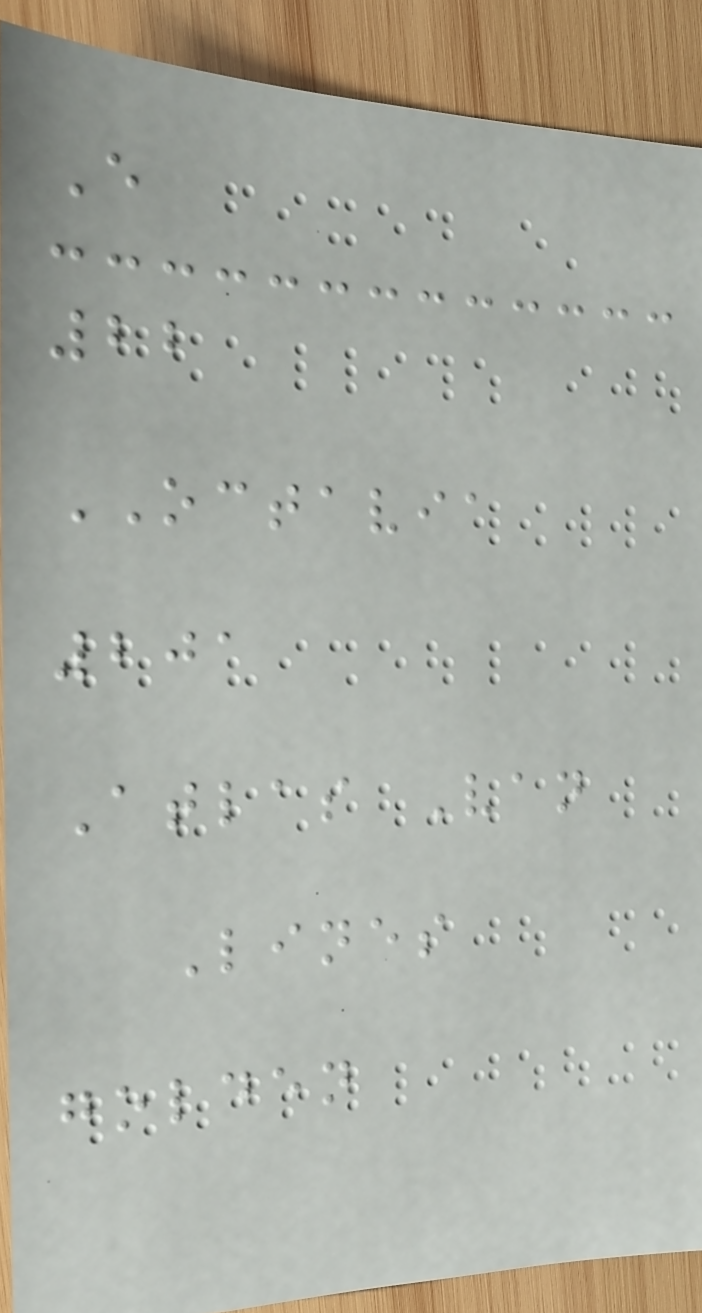E
22
OCTAVIA
201
Atlas Van
Lines
golden
